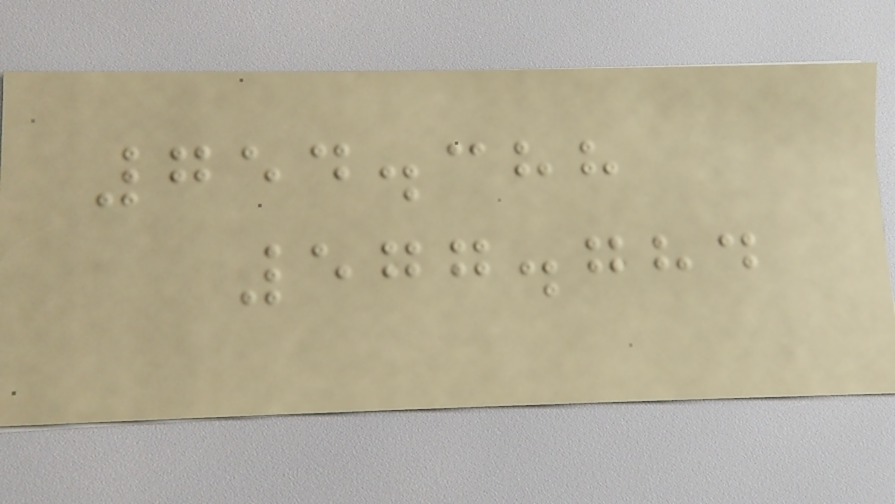754.388
577.784
